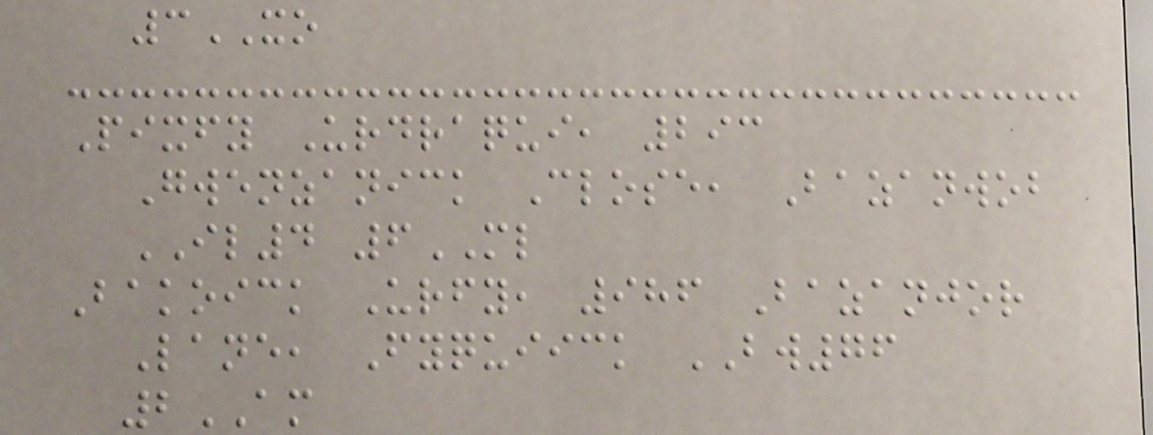3XO
Pixfy Urdraqui, 293
Gwenzanick Close, Bazanwob
IL4 6ML
Bakoick Urfy, 986 Bazanjor
Lane, Fyquiick BW76
2AM
